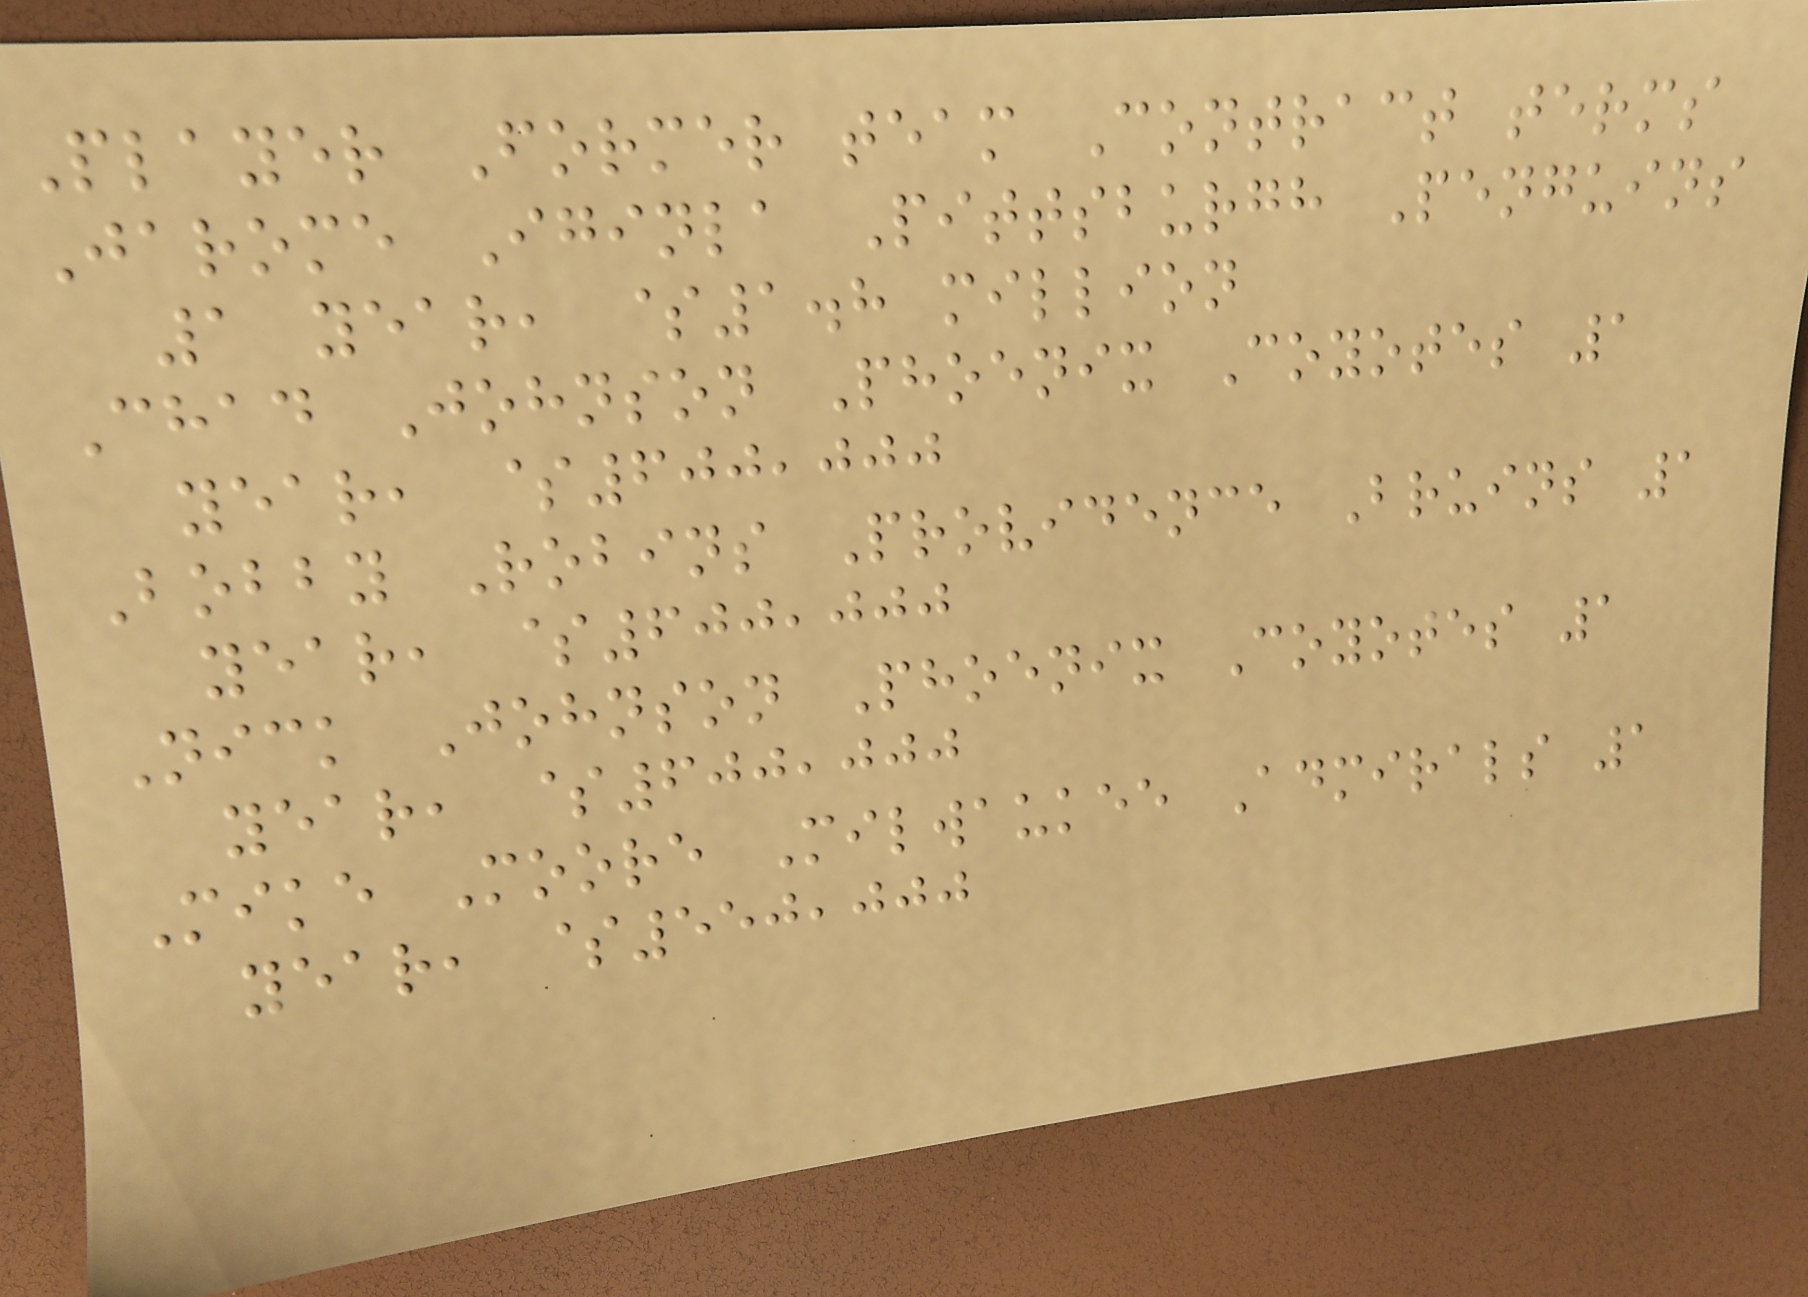Player Former team Contract terms
Jarome Iginla Pittsburgh Penguins
1 year, $1.8 million
Chad Johnson Phoenix Coyotes 1
year, $600,000
Bobby Robins Providence Bruins 1
year, $600,000
Nick Johnson Phoenix Coyotes 1
year, $600,000
Mike Moore Milwaukee Admirals 1
year, $550,000
